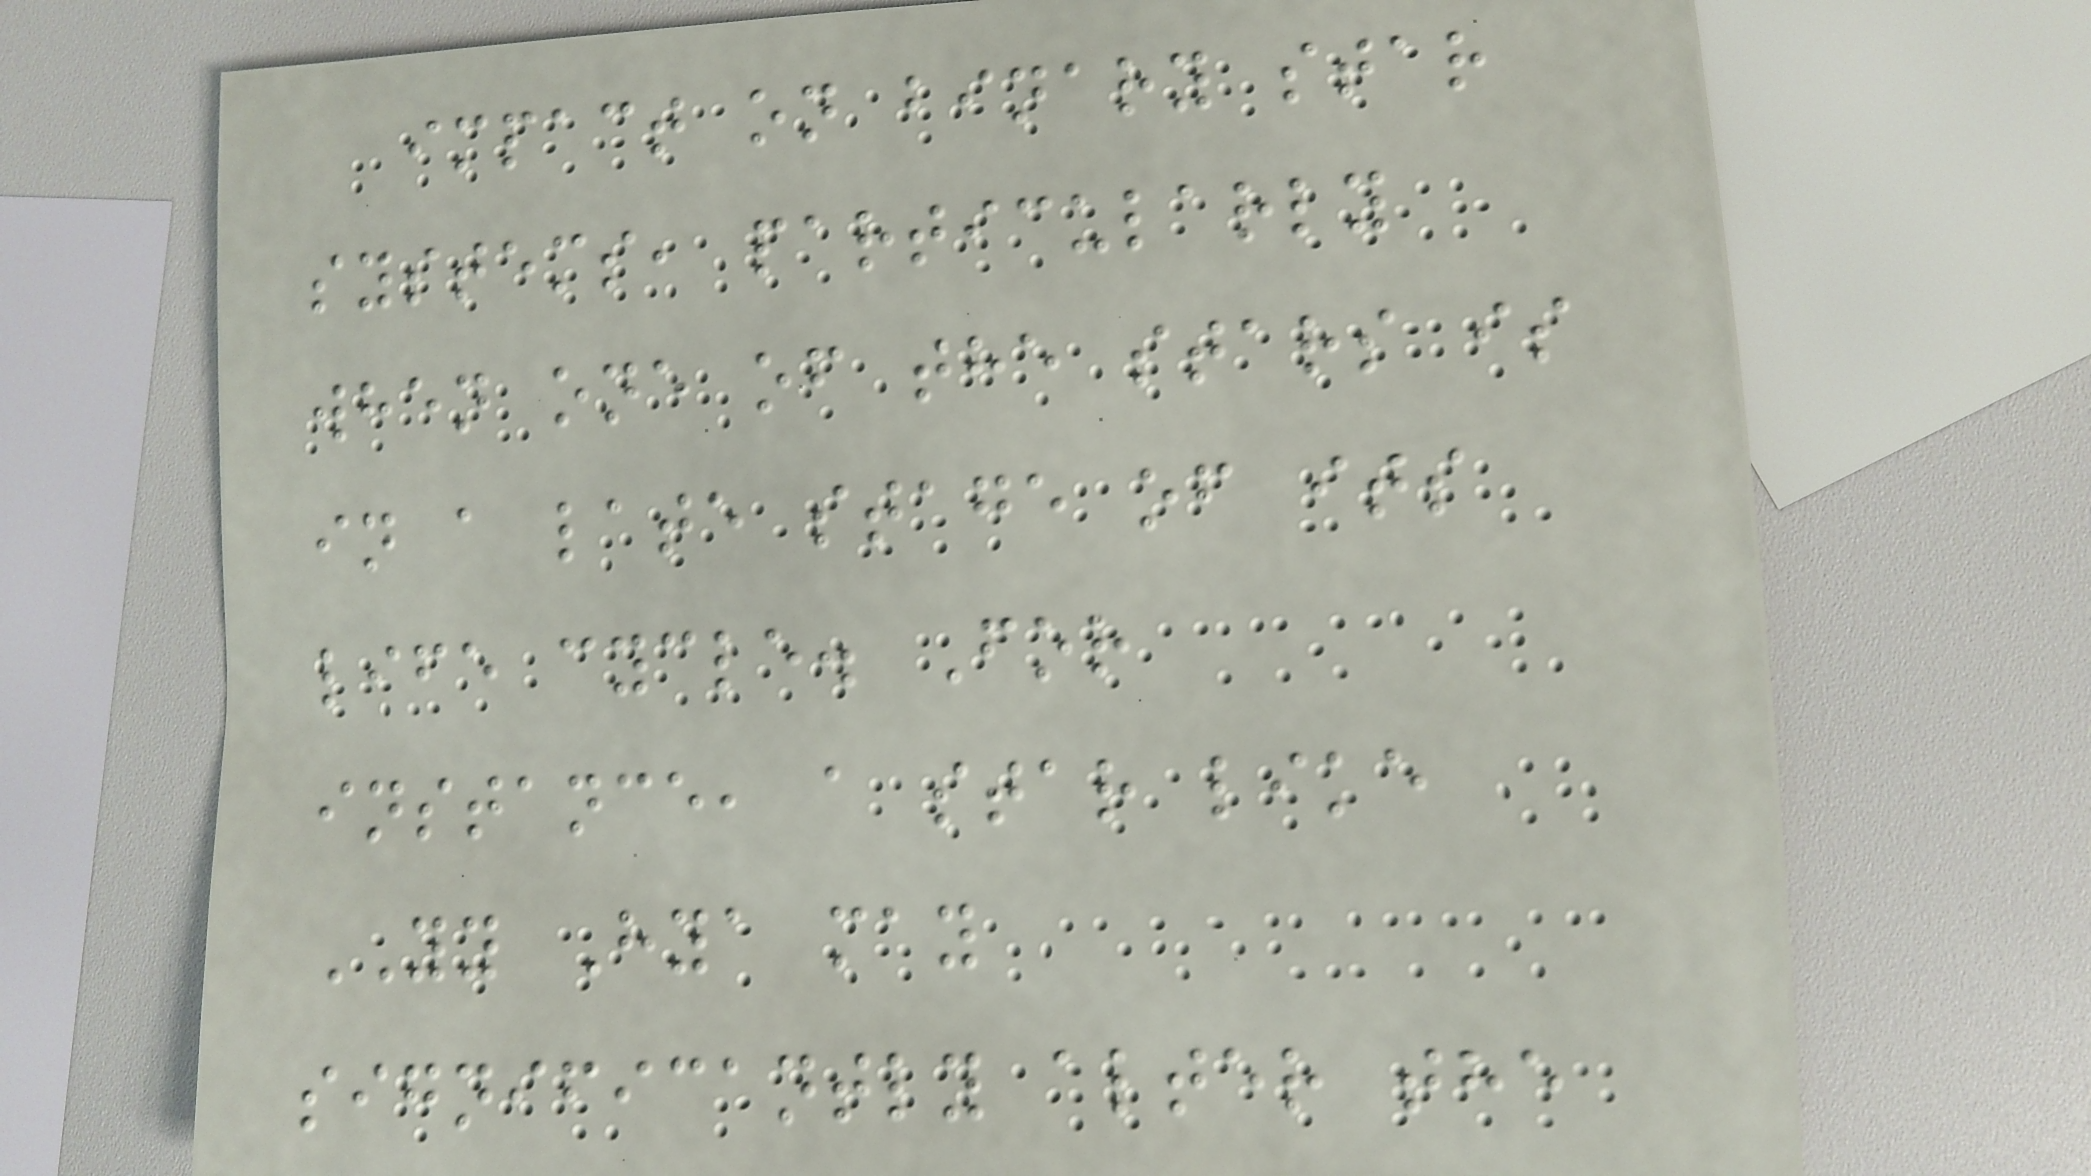impact on binary star
systems, particularly
when one of the stars is
in a late stage of its
life cycle. For
instance, a star like
YY Hya may
significantly alter the
